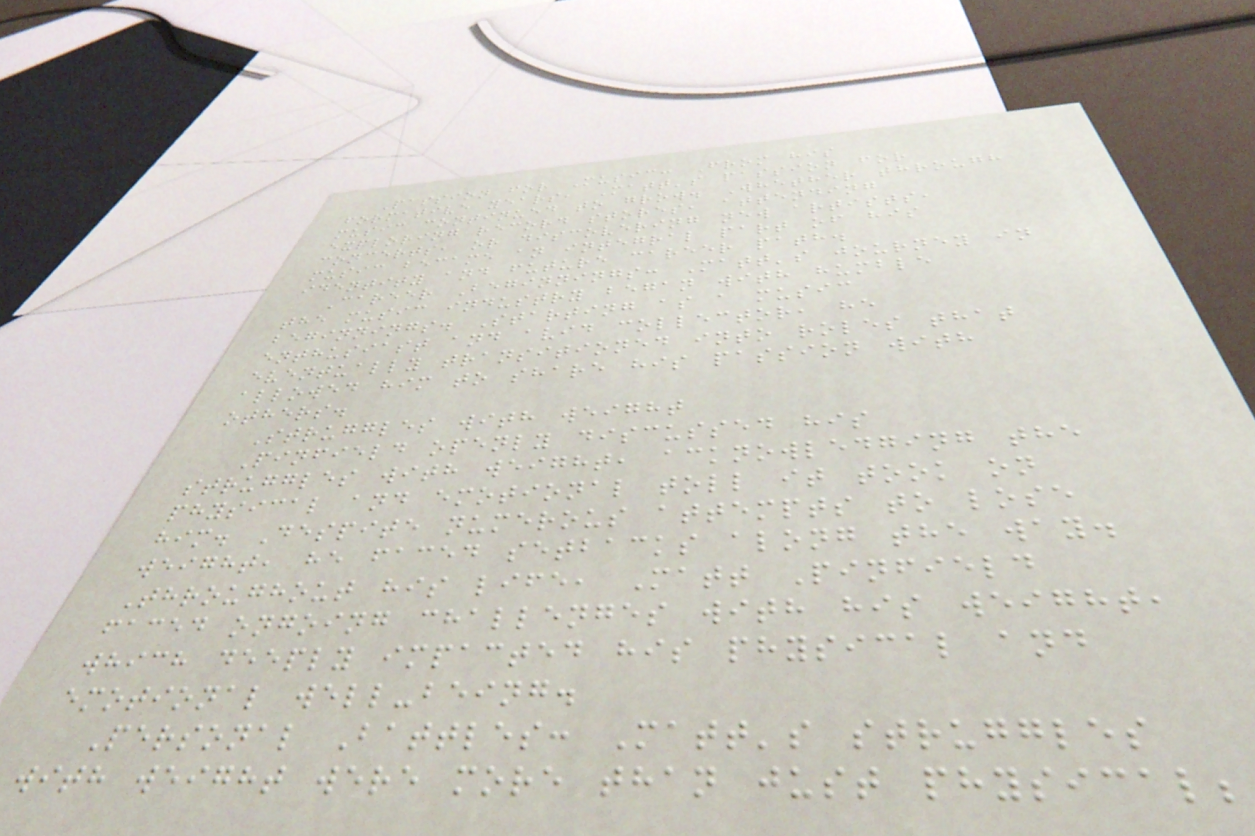Passion for Music: From his
formative years, Matt's passion for
music continued to grow. Whether through
exploring record stores, attending
concerts, or discovering new artists,
music became an integral part of his
identity and future career path.
Career Beginnings: Matt's journey in
the music industry began with humble
beginnings. Starting as a music
enthusiast and avid collector, he
eventually transitioned into roles that
allowed him to share his passion with
others.
Struggles with weight
Pinfield openly discussed his
struggles with weight, acknowledging the
physical and emotional toll it took on
him. Despite numerous attempts to lose
weight, he faced setbacks along the way.
Throughout his life, Matt Pinfield
faced ongoing challenges with his weight,
which deeply impacted his physical and
emotional well-being.
Personal Battles: Matt's struggles
with weight were more than just physical;
